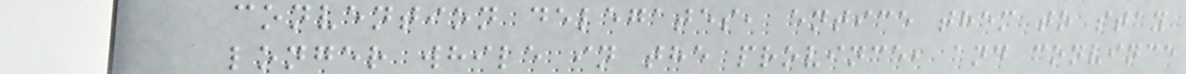convention delegates, entice them to stay
longer while in the province, and convince
